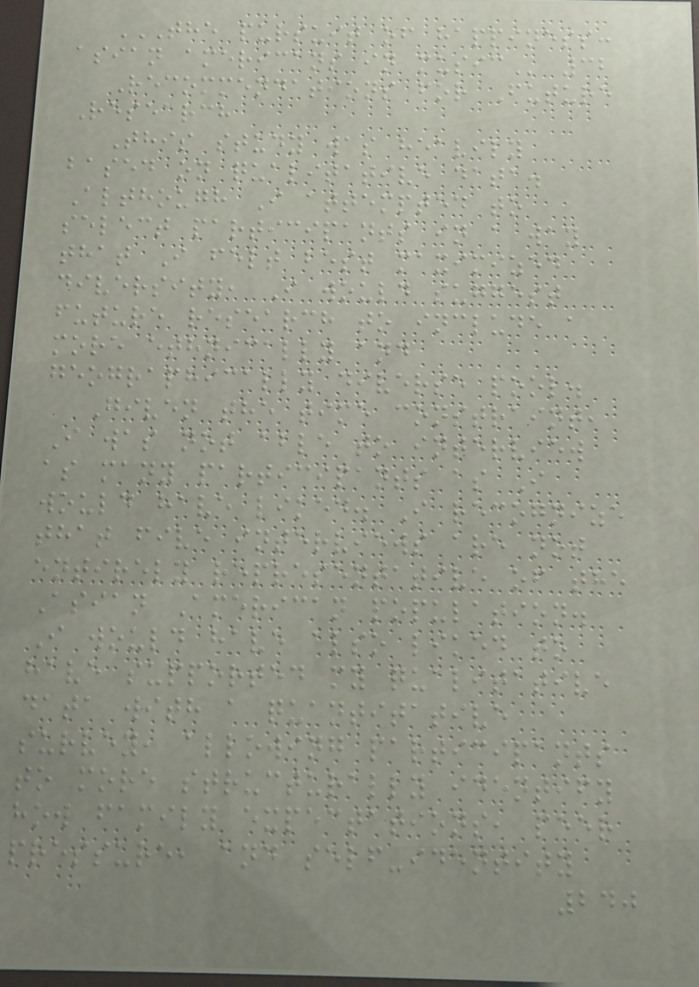THE PURSUIT OF HAPPINESS:
ASIAN AMERICANS IN MUSIC 32
Recommendations for Future
Research
This study was heavily
based on qualitative data.
Although I attempted to
select participants in a way
that I felt best maximized
diversity, I would suggest
future research to include a
more ethnically and
geographically diverse pool.
Given the time constraint,
I was not able to interview
as many participants as I
would have liked. I recognize
that five interviews are not
entirely representative of the
Asian American population.
I would have also liked to
have supported my qualitative
data with a quantitative
survey, allowing participants
to more structurally identify
how family expectations, peer
pressure, and self-identity
240
